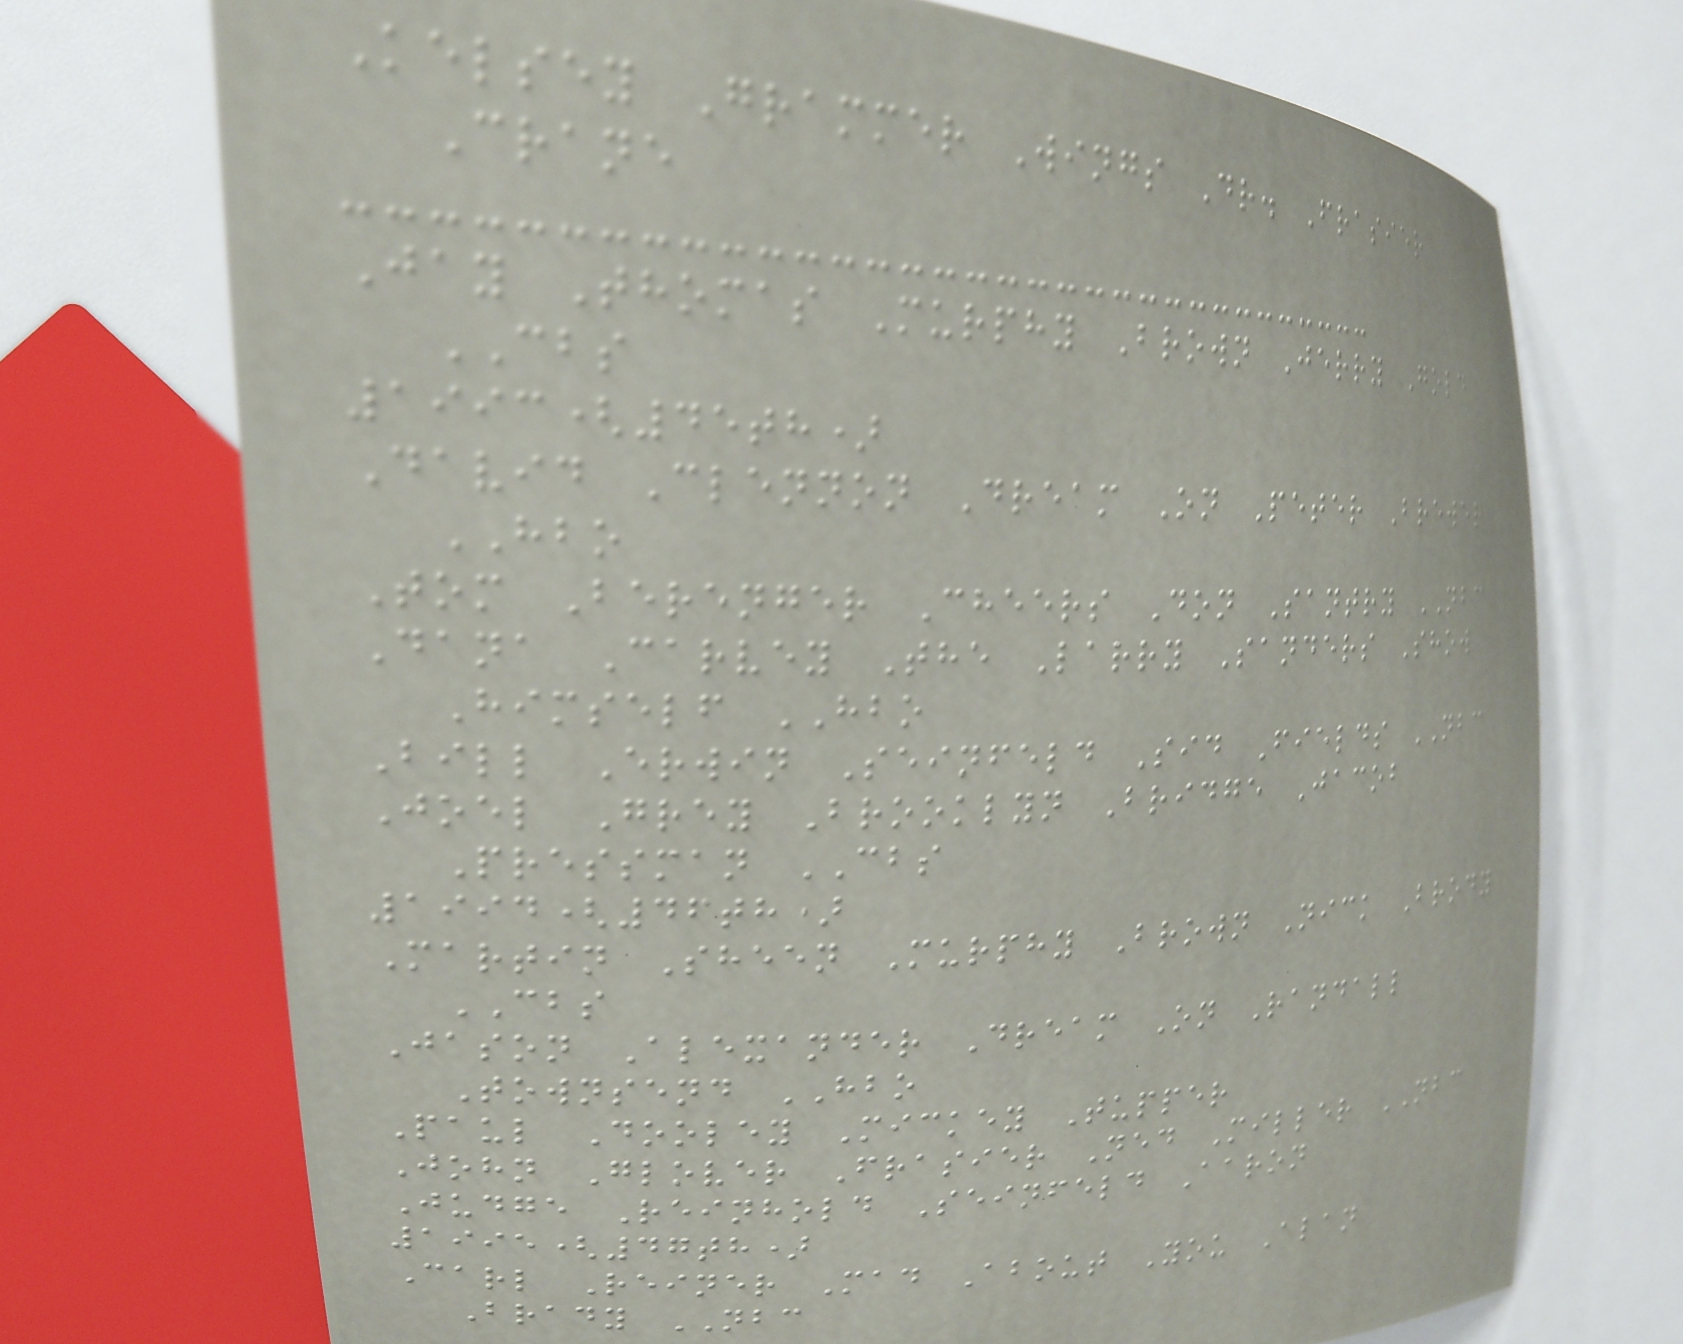Kelsey Grammer Wings Dr. Frasier
Crane
Jay Thomas Murphy Brown Jerry Gold
CBS
1993(45th)
David Clennon Dream On Peter Brewer
HBO
Tom Berenger Cheers Don Santry NBC
Dana Carvey The Larry Sanders Show
Himself HBO
Bill Erwin Seinfeld Sid Fields NBC
Joel Grey Brooklyn Bridge Jacob
Pressman CBS
1994(46th)
Martin Sheen Murphy Brown Nick Brody
CBS
Jason Alexander Dream On Randall
Townsend HBO
Paul Dooley Mickey Tupper
John Glover Frasier Ned Miller NBC
Judge Reinhold Seinfeld Aaron
1995(47th)
Carl Reiner Mad About You Alan
Brady NBC
